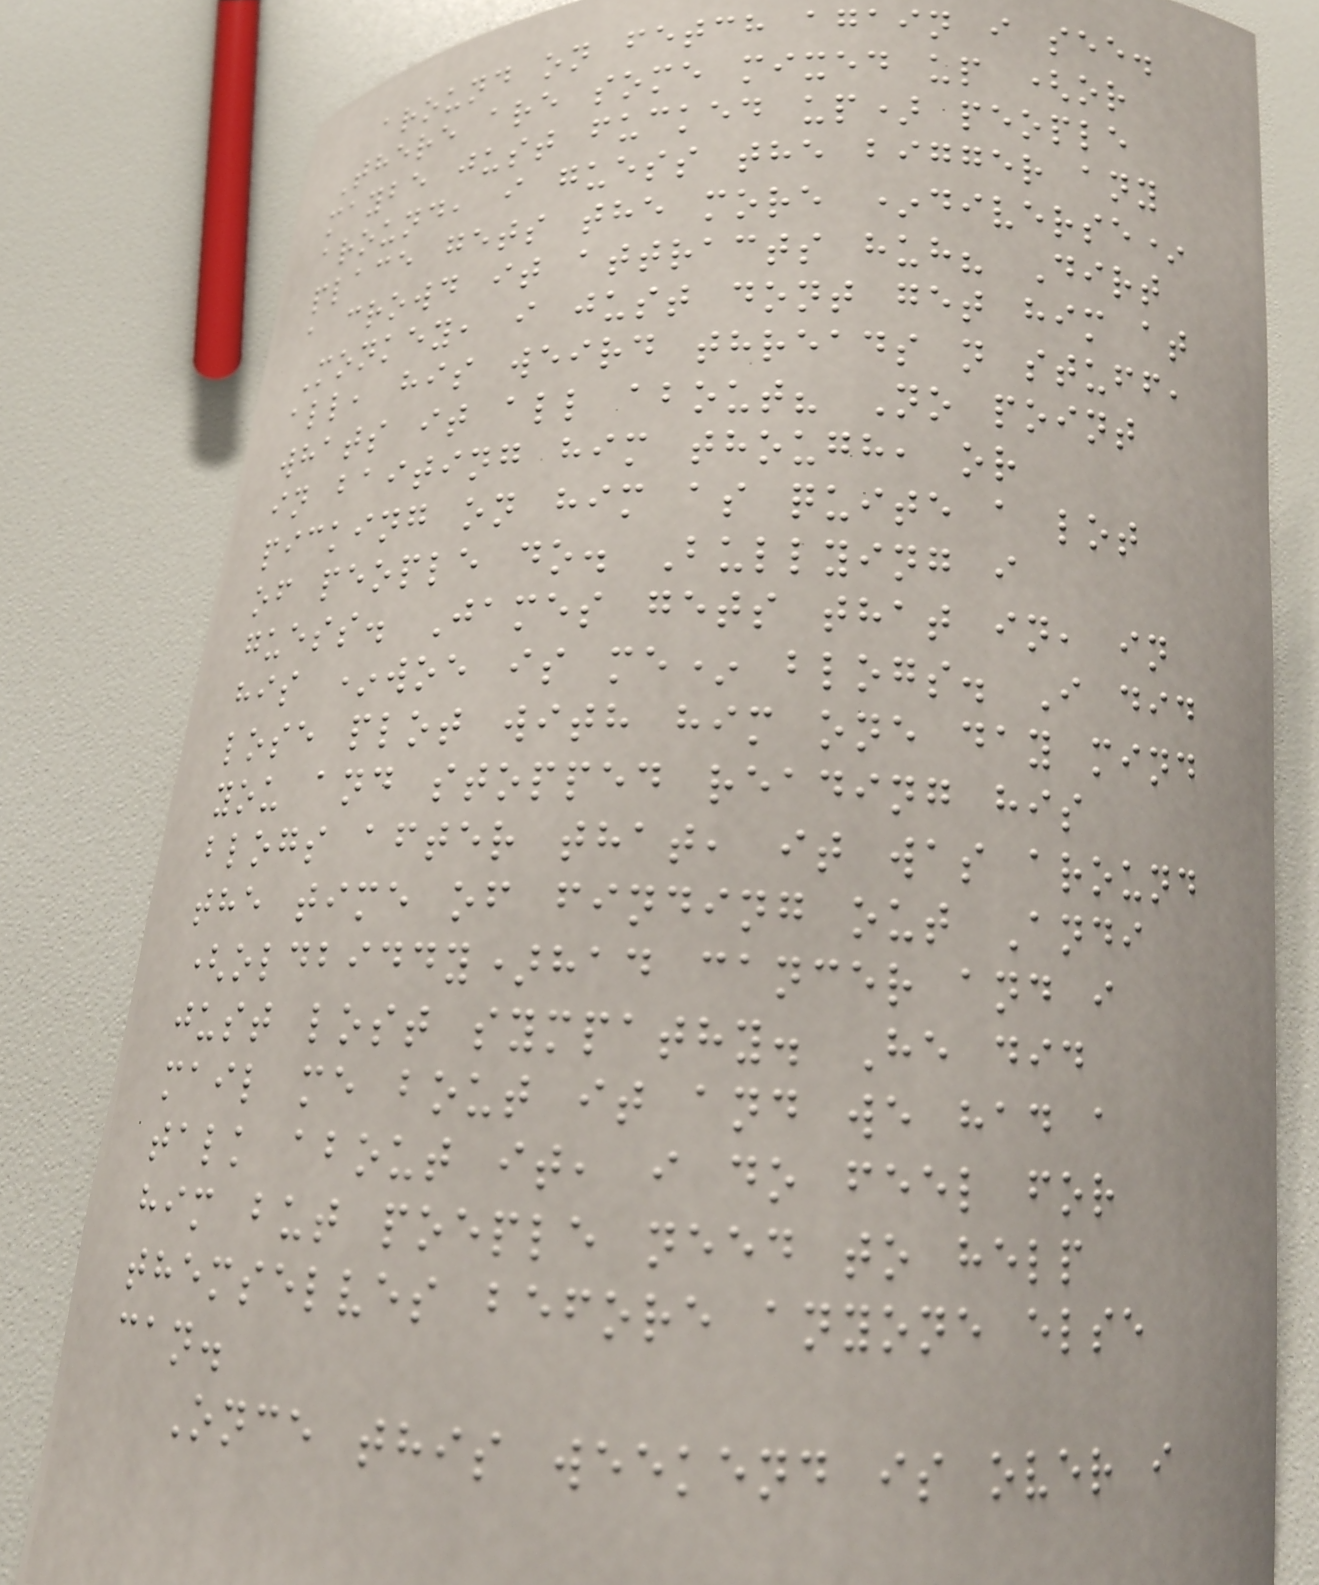around on fetch again i see.
There are some mixed up (or
maybe just fucked up) people
around, i guess the bigger any
place gets the more *diverse*
a crowd it attracts huh? Dirt
Monkey, i just dont get him at
all, his weird threads n stuff,
whats it all about? No point
in baiting him though, or
picking on him as quite a lot
of people do. Bullying i
guess. James gets that in, in
his *woe is me* blogs. I did
lose plot with him one day mind
you and stopped reading his
blogs after that, it was around
the time of finding out Andi
(oldbiddy)had cancer and i
just lost sympathy. He did
mail me bout it and we had a
talk about it, i do feel for
him but poeple need to help
themselves before anyone else
can.
Once this weekend is over i
